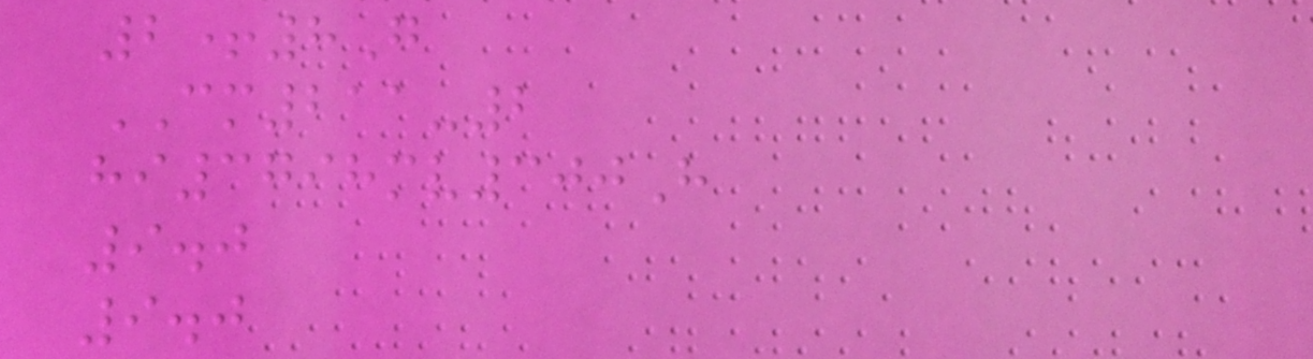2+8G
CM211-2
hi3798mv300H
9.0
9.0
